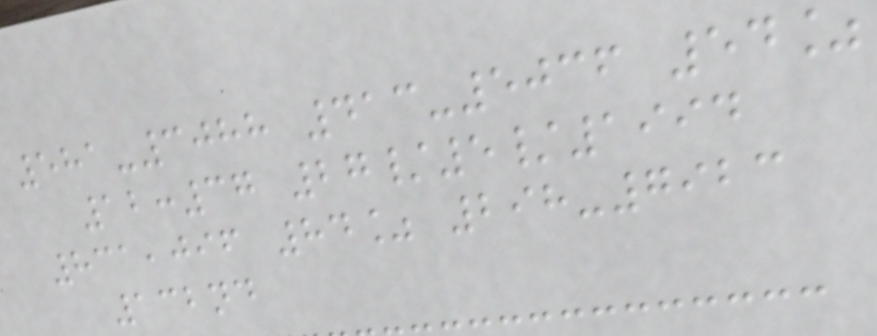581-3088 413-5036 54%
12:37 27/5/1994
831,096 84% 298-7923
132nd
